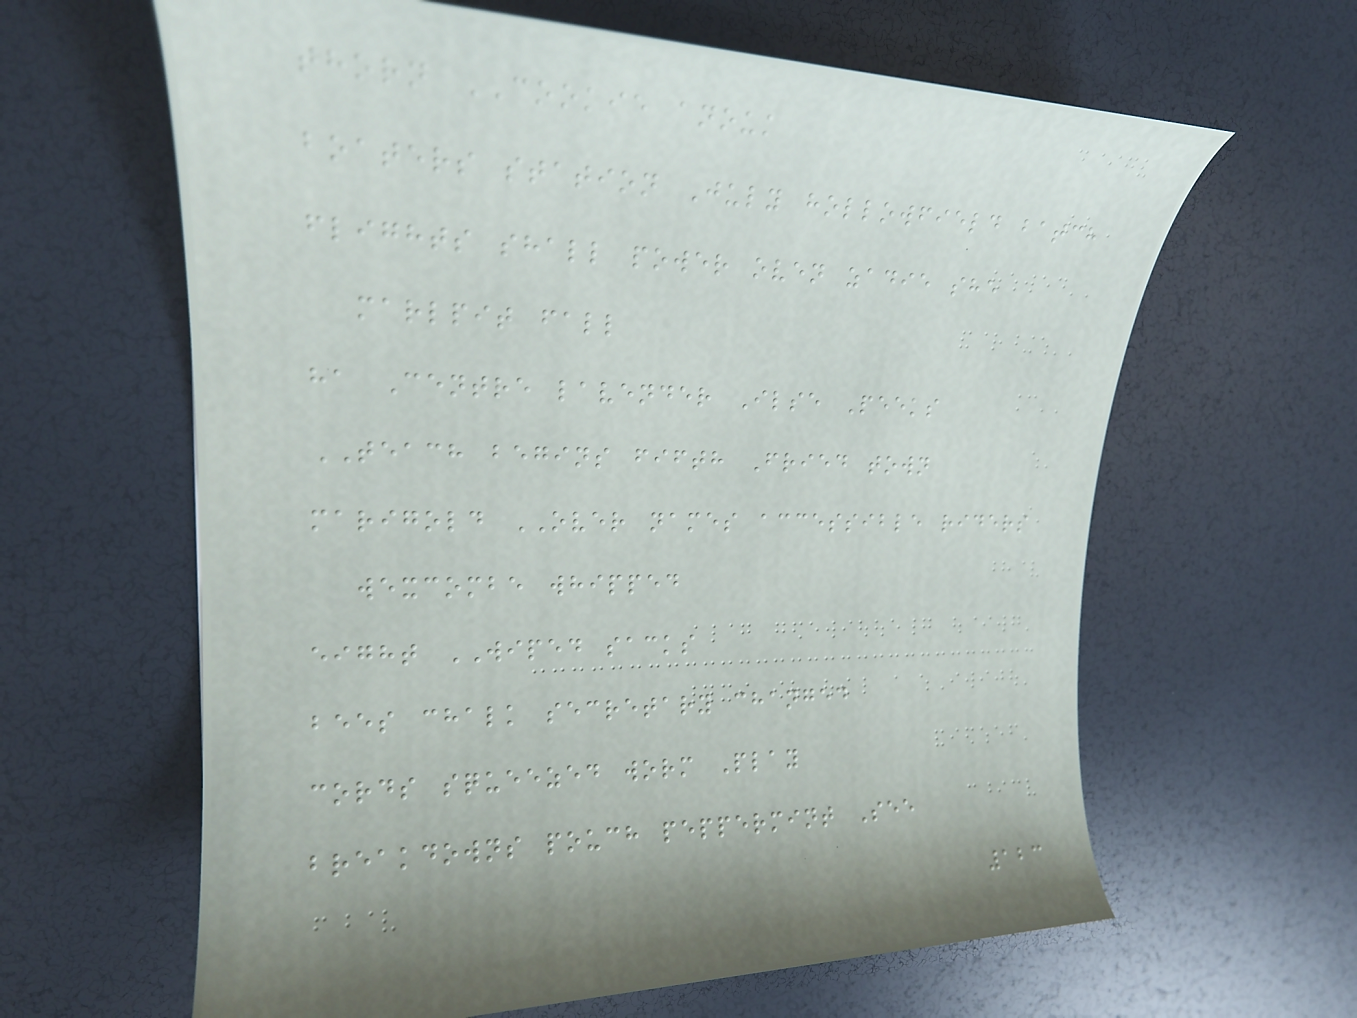thorn COOKIE anouk
boaters station July hollowfield batch
flights shall power oven zadie she
marlpit fall
ha Centre lavender Ilse Peeks
TEACH begins fifth Fried town
marigold OVER names accessible riders
wexcombe whipped
eight WIPED sacks
bees chalk secretary changed
cords squeezed worm Play
breakdowns pouch peppermint See
123
